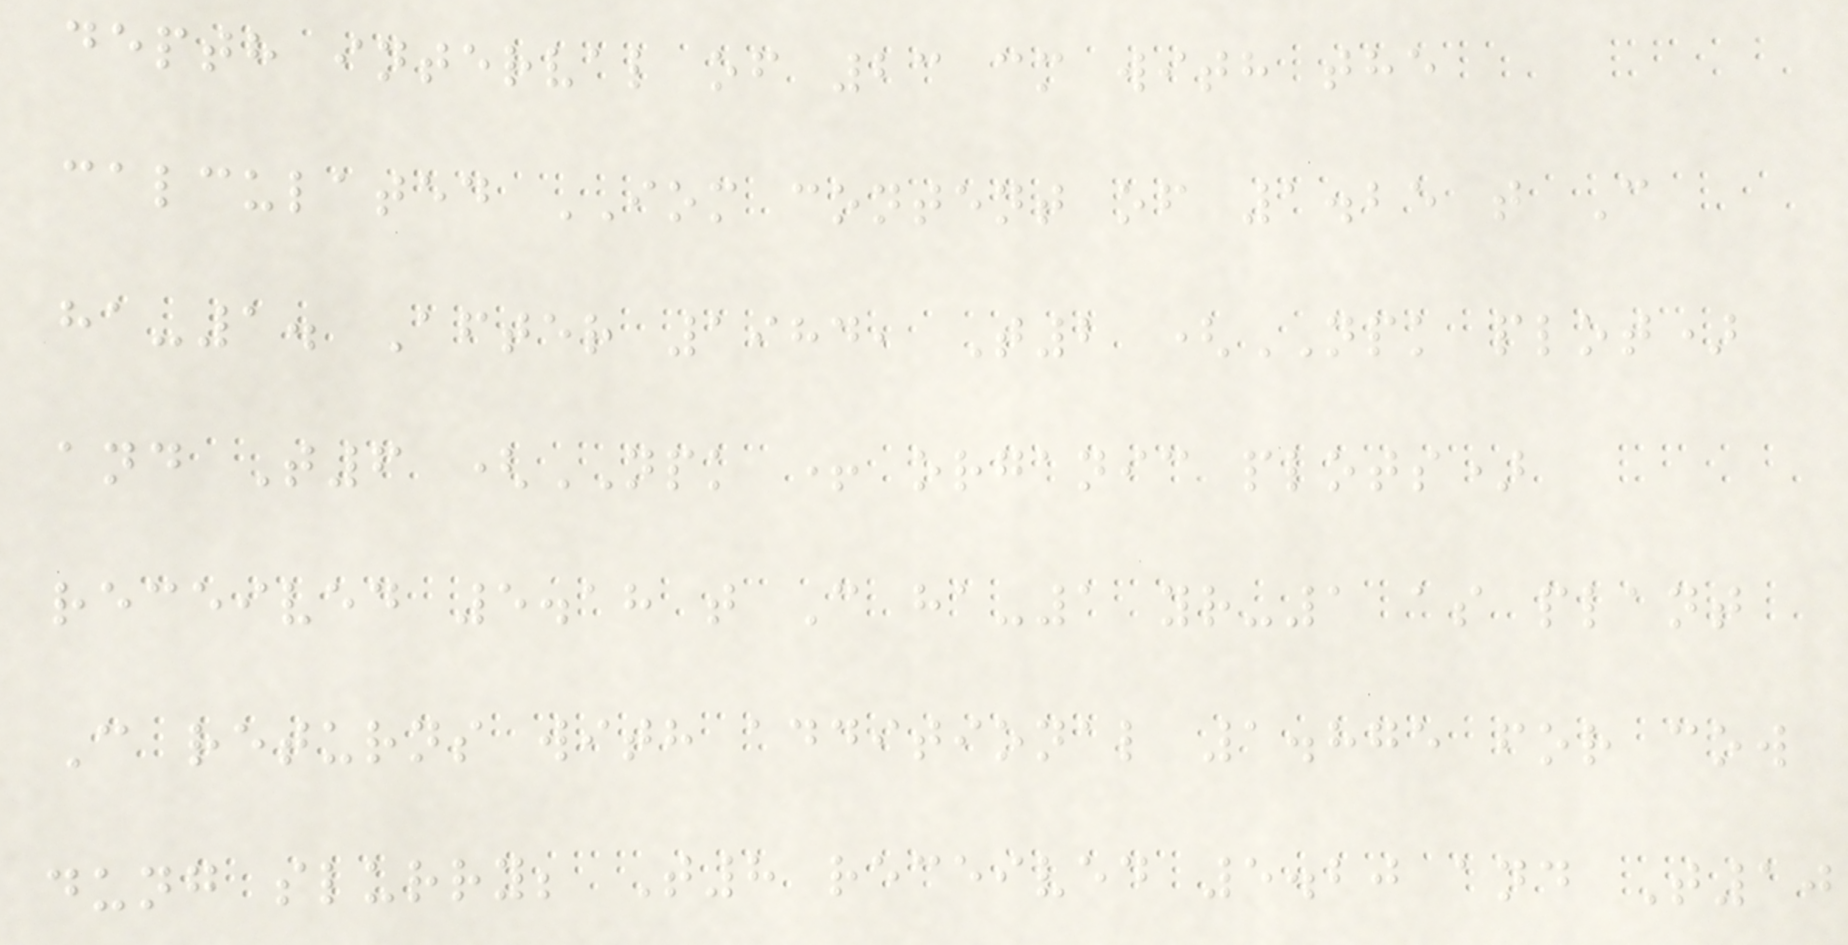depth interval of 23 cm with the
calculated IOM content of 1.25 t C
ha-1. After 1984, T2 (NPK plot)
and T6 (NPK + organic plots)
received 5.18 t C ha-1 yr-1 as plant
C returns with additional 1.875 for cow
dung slurry; T8 received 5.20 and T10
